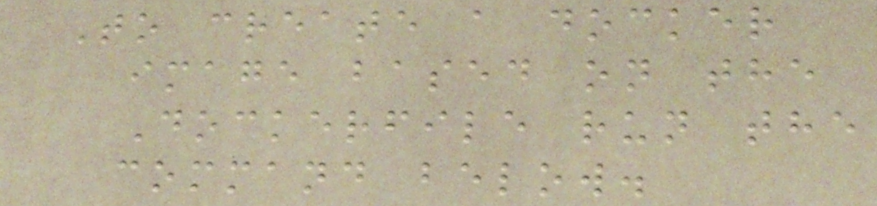To create a docker
image based on the
Dockerfile run the
command below.
